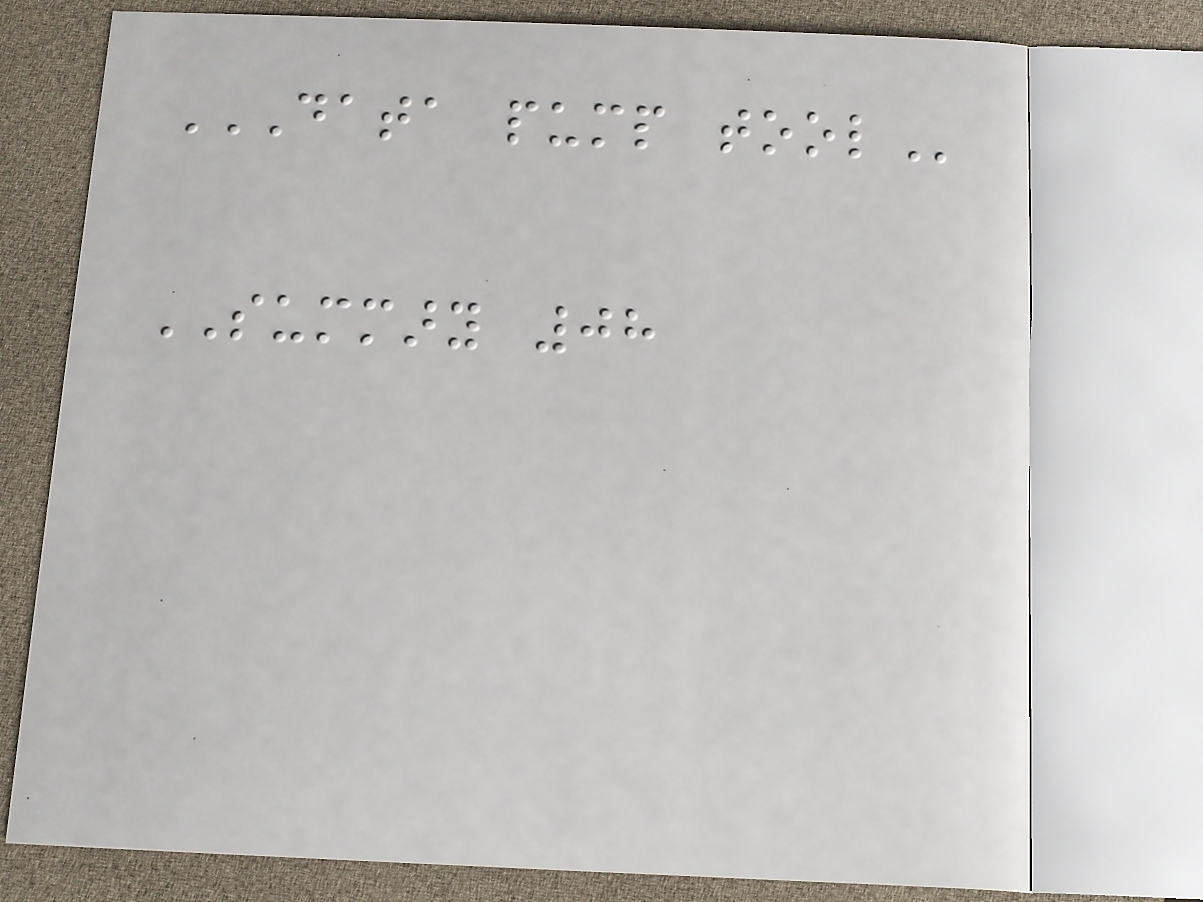DATA PUMP TOOL
SUMMARY 08
